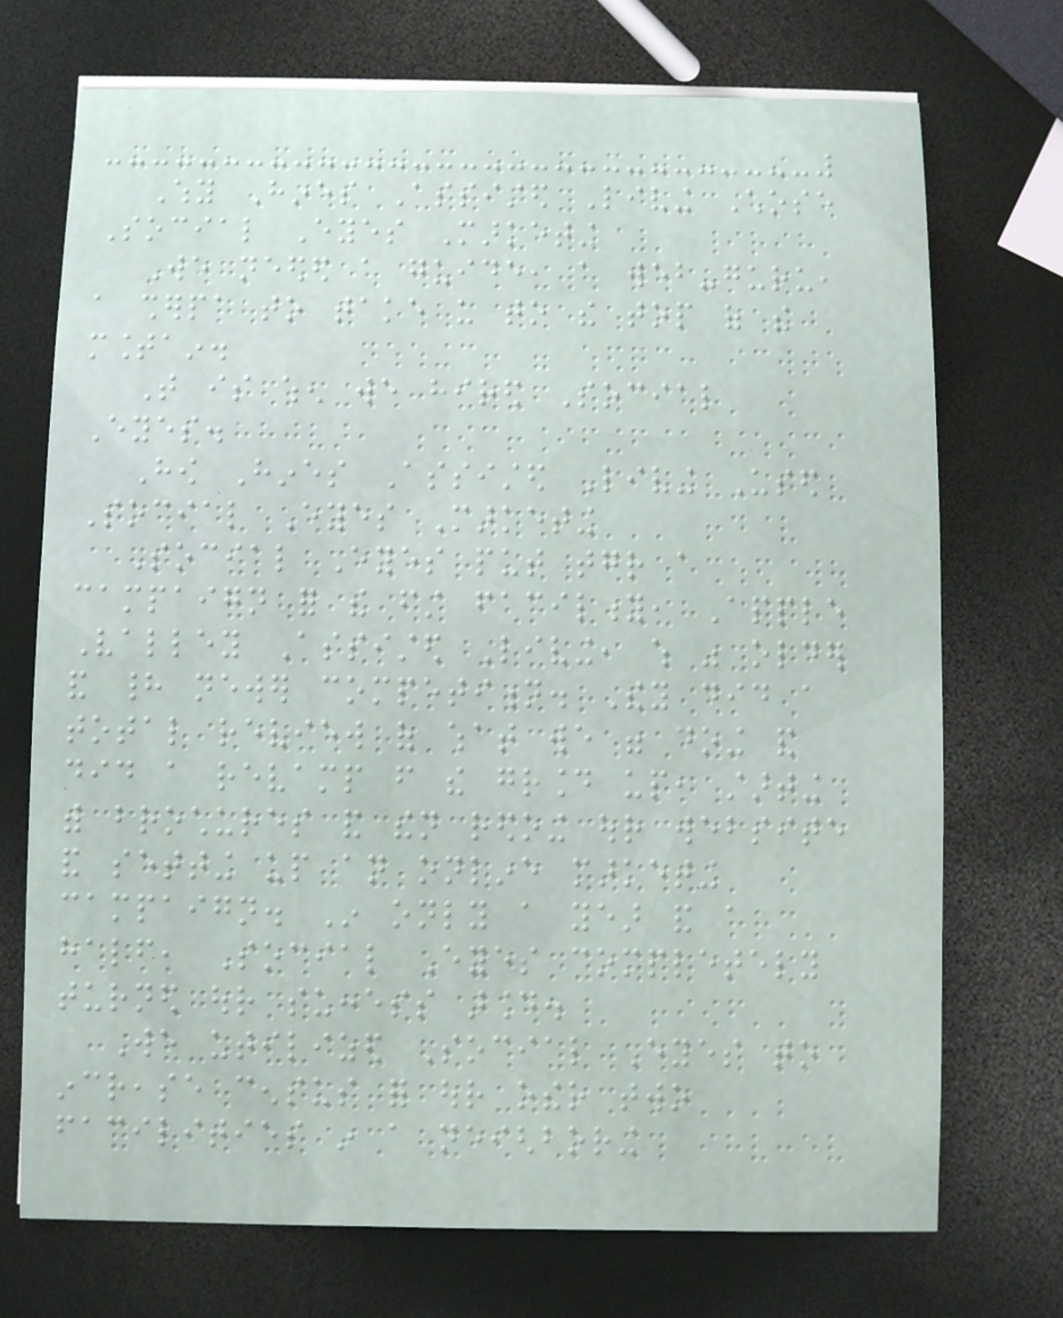Why Hines Assisted Living Chose
Social Eyes Marketing
We needed a guide, a web-guru,
a sherpa to take us to the top of the
mountain.
That is when we hired Social
Eyes.
How Hines Assisted Living Used
Social Eyes Marketing
Social Eyes put together a
campaign for the first facility, Apple
Valley Assisted Living, which was older
and had newer competition. They did a
total review of what we were doing and
did a revamp from the ground up, starting
with brochures and then redoing our website
and setting up an online marketing
campaign. In only a year and a
half, Social Eyes completely
turned our success around.
We utilized Social Eyes to
increase census for our other two
facilities in a neighboring
